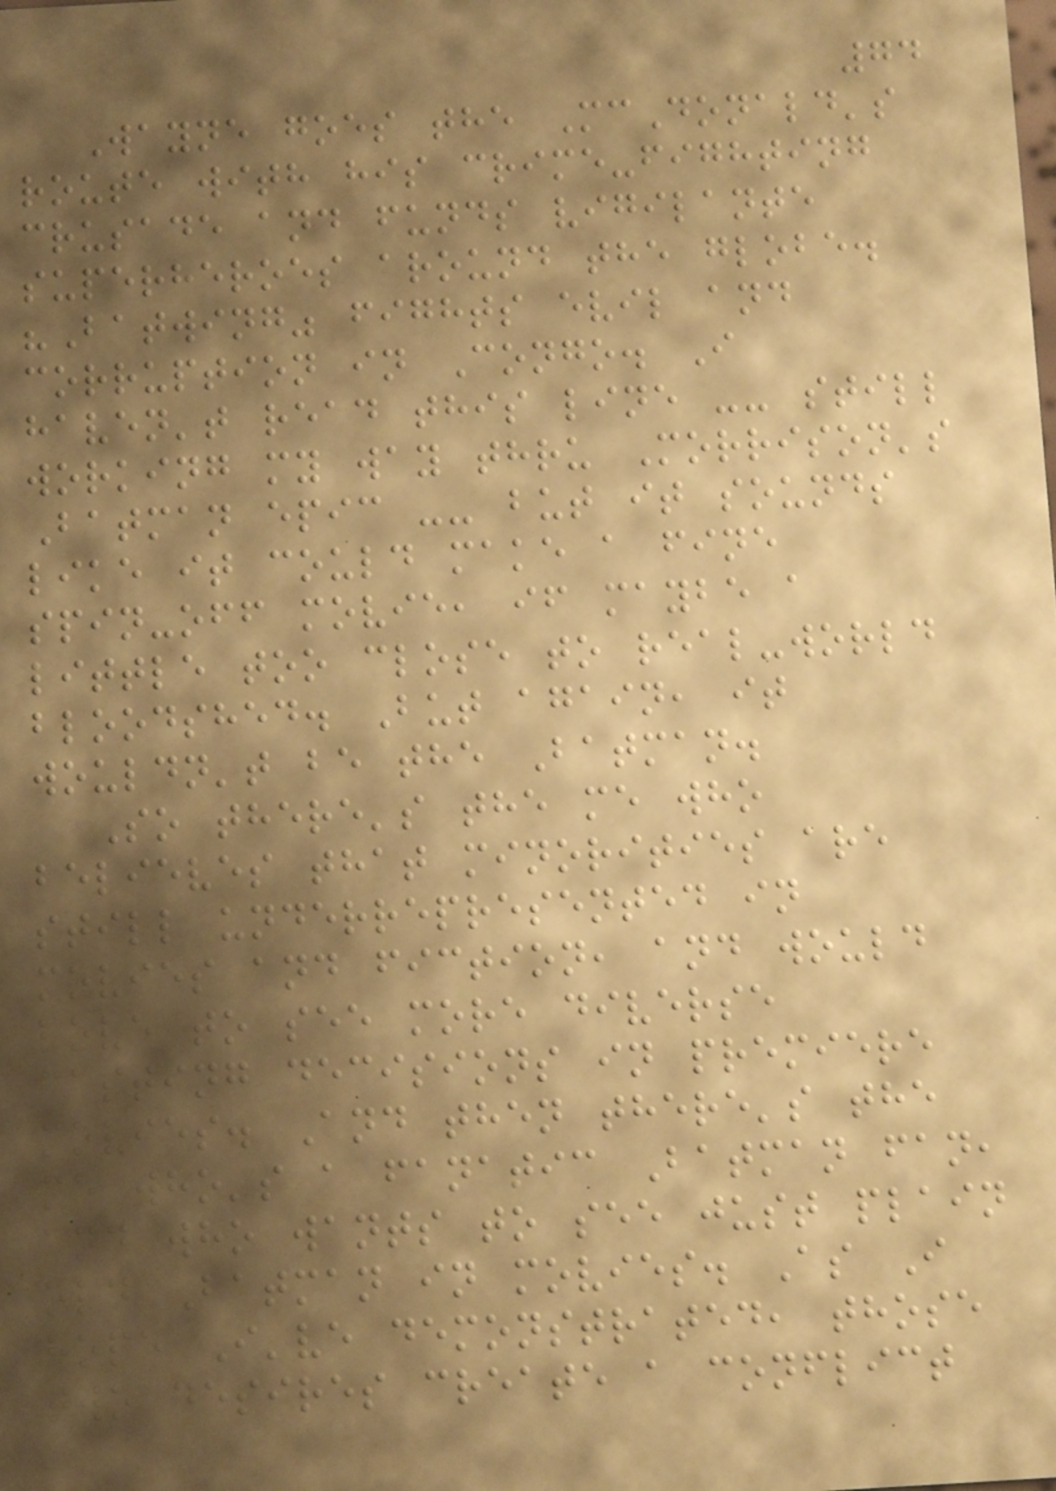74
Wayne goes the McDonald's
route with his crime-fighting
crusade and funds vigilante
superheroes around the globe.
"Batwing" fights evil and
corruption in Congo. I
haven't read this line -- still
working my way thru Morrison's
Batman epic -- but it sounds
like it could make a fine
spin-off movie, if maybe a
little too close to real-world
bloodshed. But again, it
wouldn't be the Batman.
So there's the me who
believes that minorities are
still underrepresented in
movies and fiction, and would
love to see more diverse
casting decisions in premiere
movies. And then there's the
me who's a fanatic Batman fan,
and who wants to see just plain
old Batman in movies. As I
hope I've demonstrated, those
two desires create a conflict
